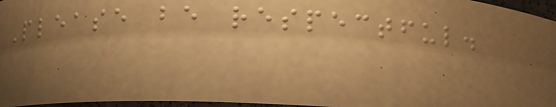Please be respectful.
